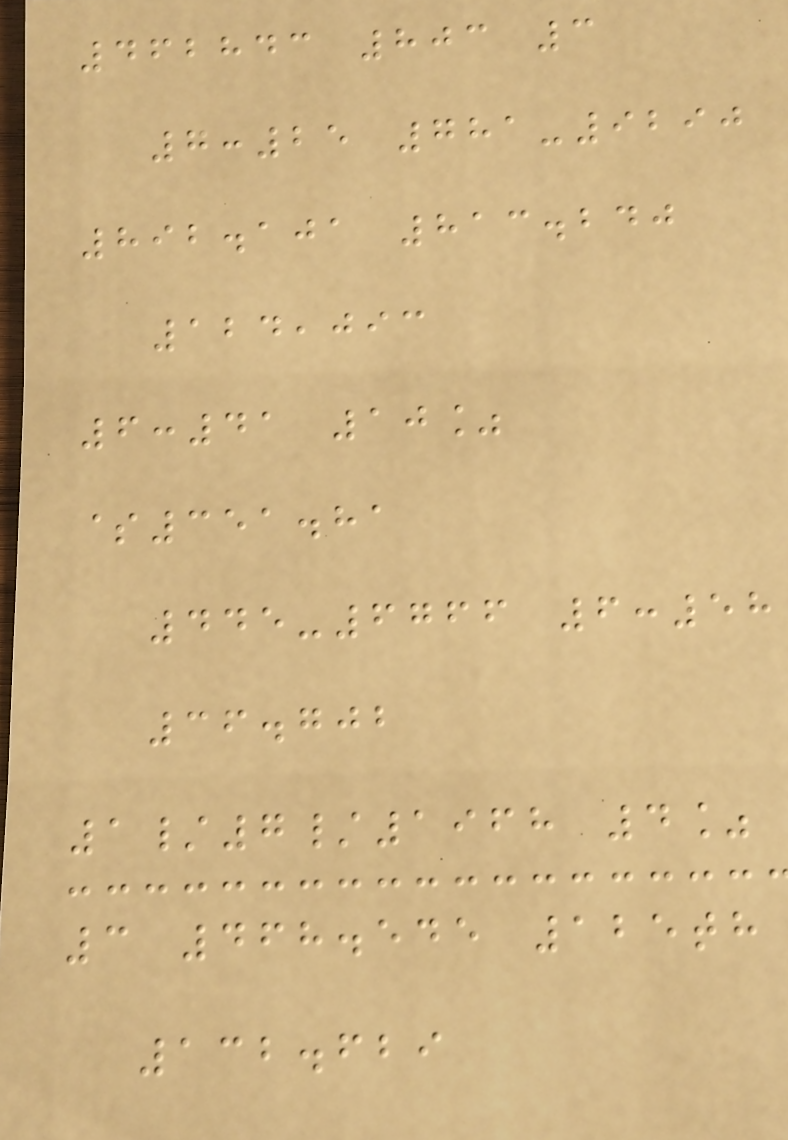462843 803 3
7:25 781-9290
892.101 813.240
124,093
6:41 10%
$351.81
445-6766 6:58
36.702
1/7/1968 4%
3 468.545 125th
132.629
